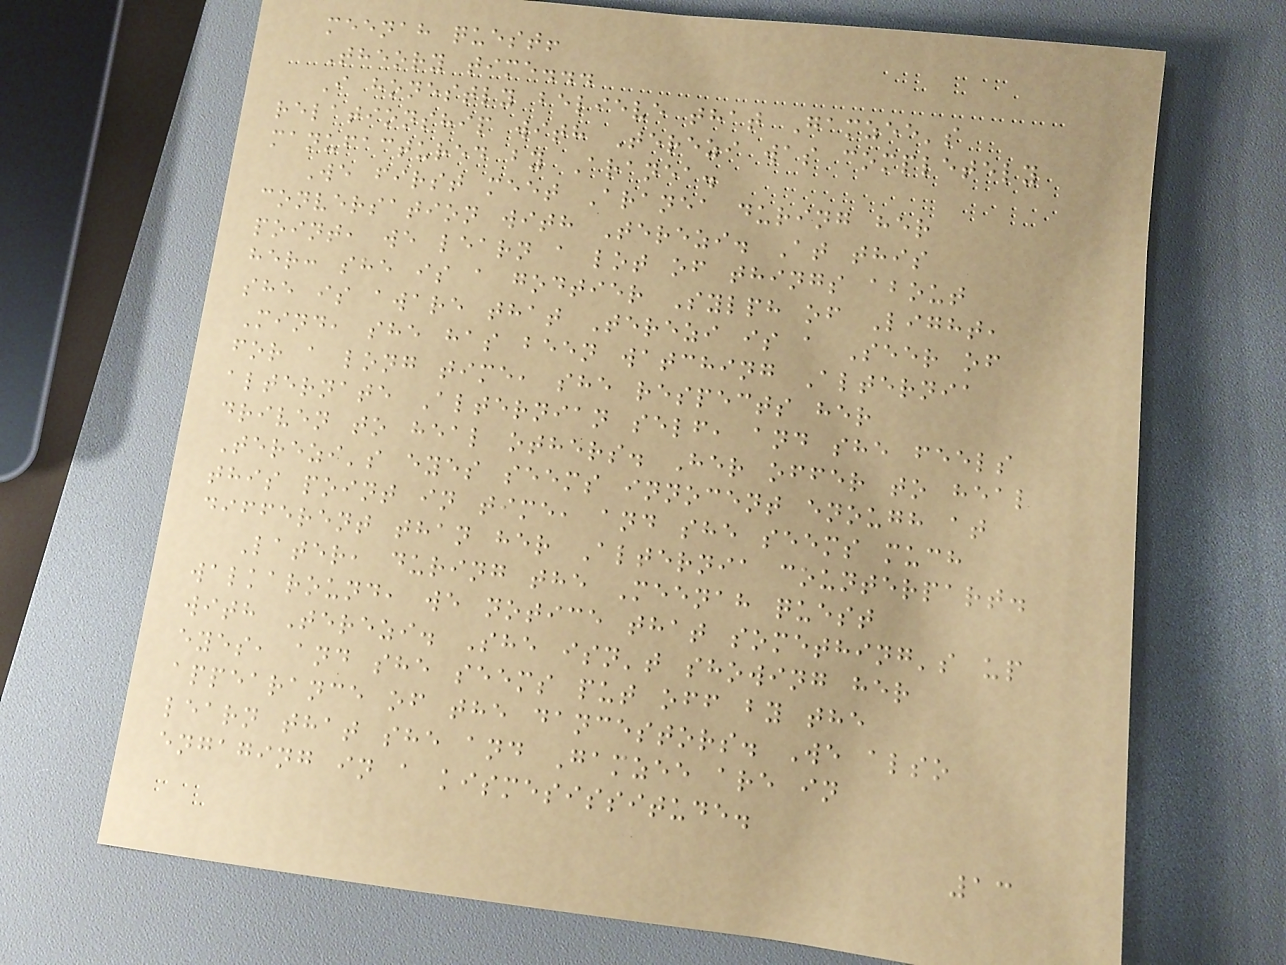meenah quest!
Theory time...
I honestly believe that Gamzee's
relationship with Terezi was completely
manufactured by Aranea.
We first meet Aranea during her
conversation with Terezi. At this
point, we learn a lot of things about
her: she is a godtier Sylph of Light,
she is aware that Terezi is a Seer of
Mind, she has been watching Alternia
for a long time, she respects her
alternate Alternian self, and she feels
driven to heal others. Her offer to heal
Terezi's eyes seems innocent enough at
this point in time, and she seems much
different than her Alternia counterpart.
Later, during the Meenah quest
walkaround, we notice that something's up
with Terezi. She isn't showing her
eyes, and she seems put off by the
appearance of the dancestors. We also
learn that she and Gamzee are in
engaging in a kismesissitude.
13
